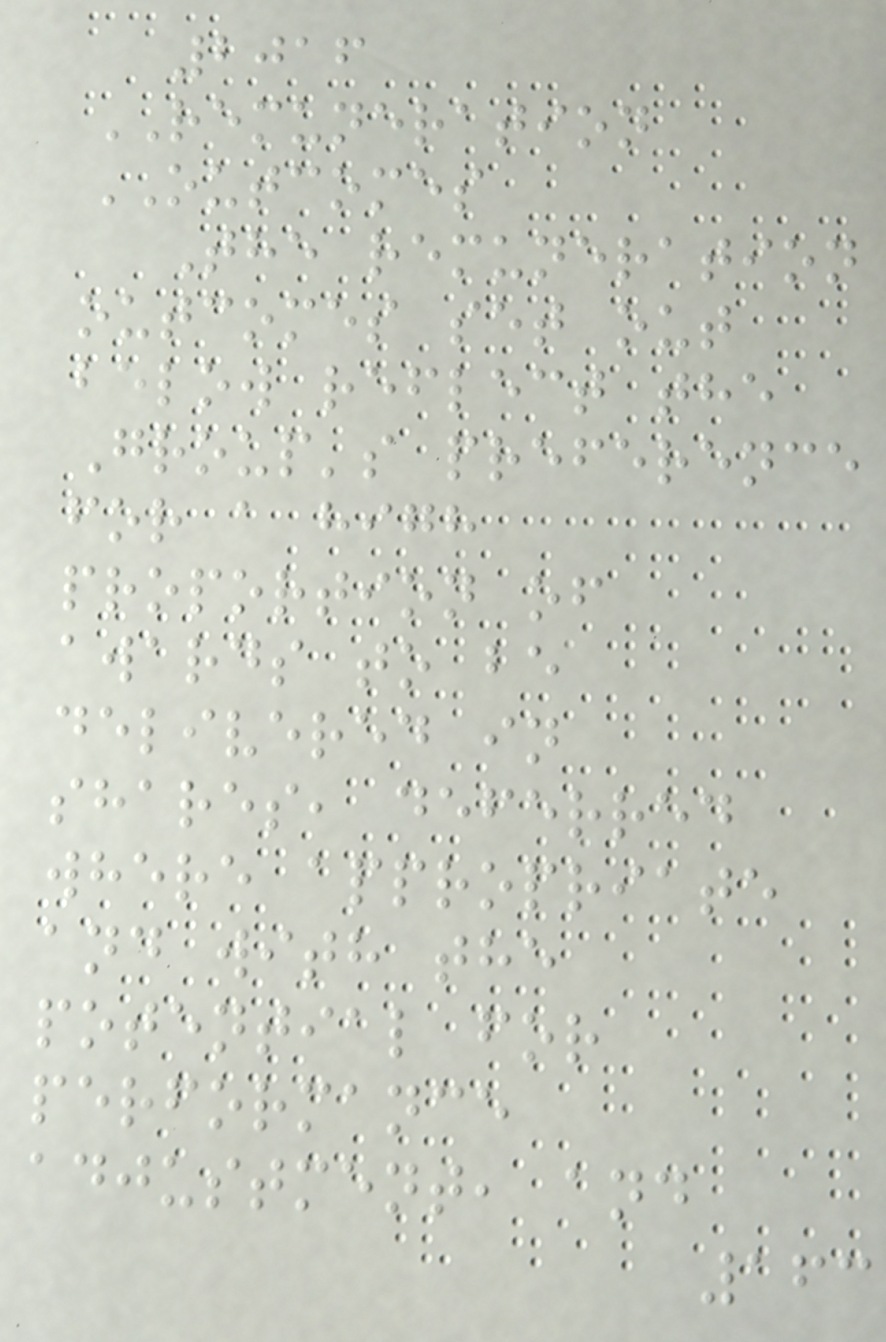2016
REMUNERATION
OUTCOMES
The remuneration
outcomes set out
below reflect the
Group's preference
for a high
proportion of
awards to be
delivered in
shares, deferred
where appropriate
and with the
potential for
performance
adjustment, and
163
